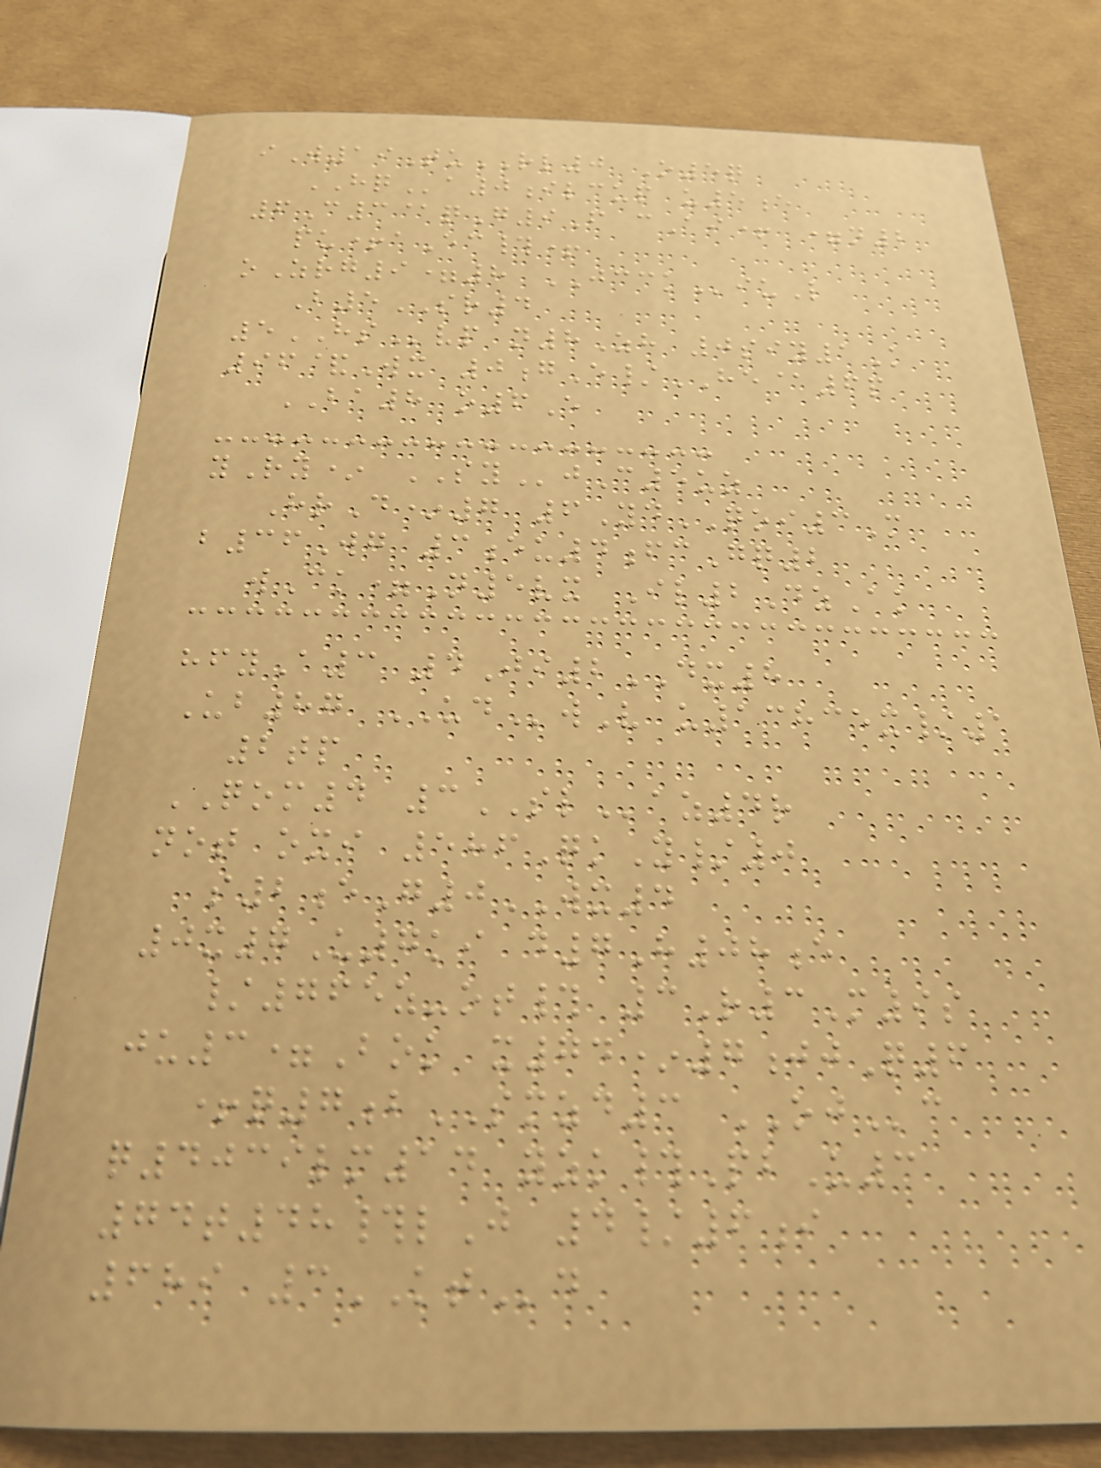iW19TuRL0 O5q
HQa0ilcup u5e
6C3@qG9F cAi+ =n2
pu+aEc#+
oZrg9=8 JCCKiuL
B5SR4
5HSvp n8Zh 0siy1K
96&Wx 0gE/HE@6p
BA8 o6E
yRy* SYjC5uz
HrD*7 6YdQOI3M
b36Wg 3eu4fcGq2
wCk=N5vx Il2DzAk
hfyA3 4Ji2DX8
Ub87 UDwV u13835x/1
2tp
QOM4 3SLaz4r
not oxi 586QkY/0
s2eG0WX4
0x7U7ki d7H08e
/765z-ot# 3R3M9s
ju3=Bok x74*7jjQ6
+q7bSMZD3 OJc
q4039lm14 yzk#PbU3
74t48#lJ 4/6i
689 3KTd
